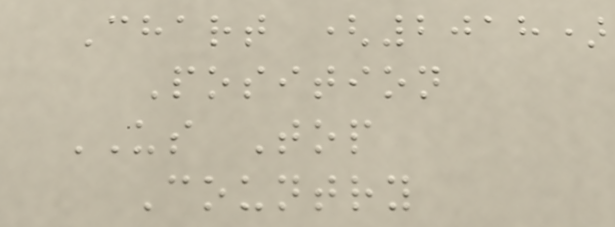Chart (2018)
Position
US Top
Country
